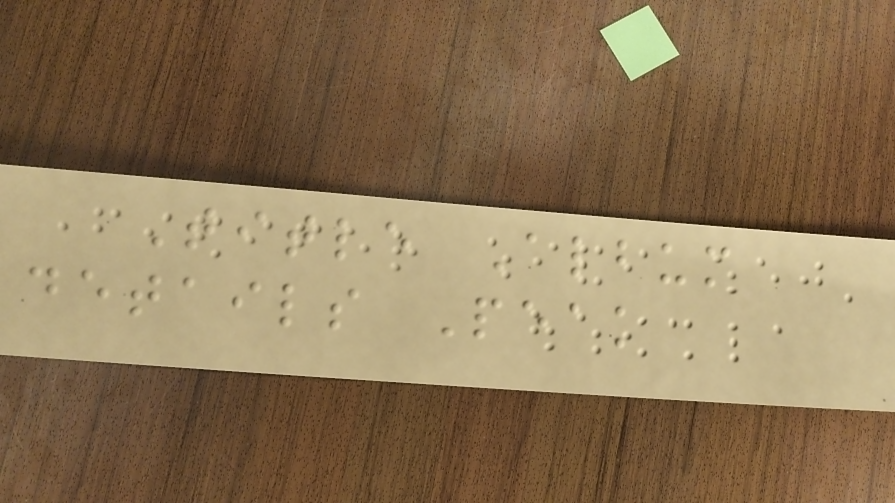Title Album
details Peak
